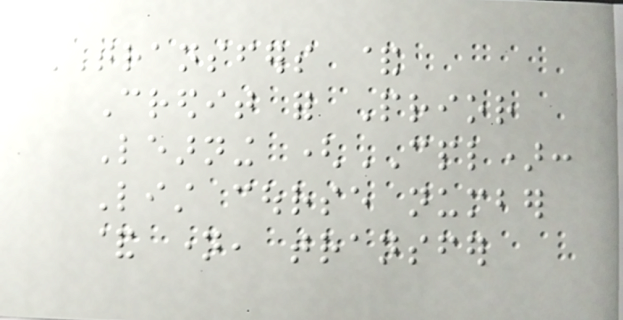TRANSFERS &
Credit for Prior
Learning (CPL):
List course number
& name, transfer
